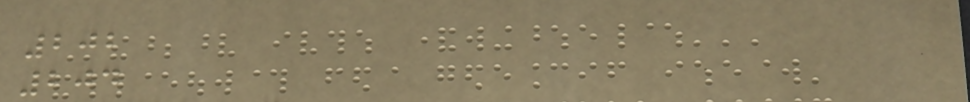202
204
